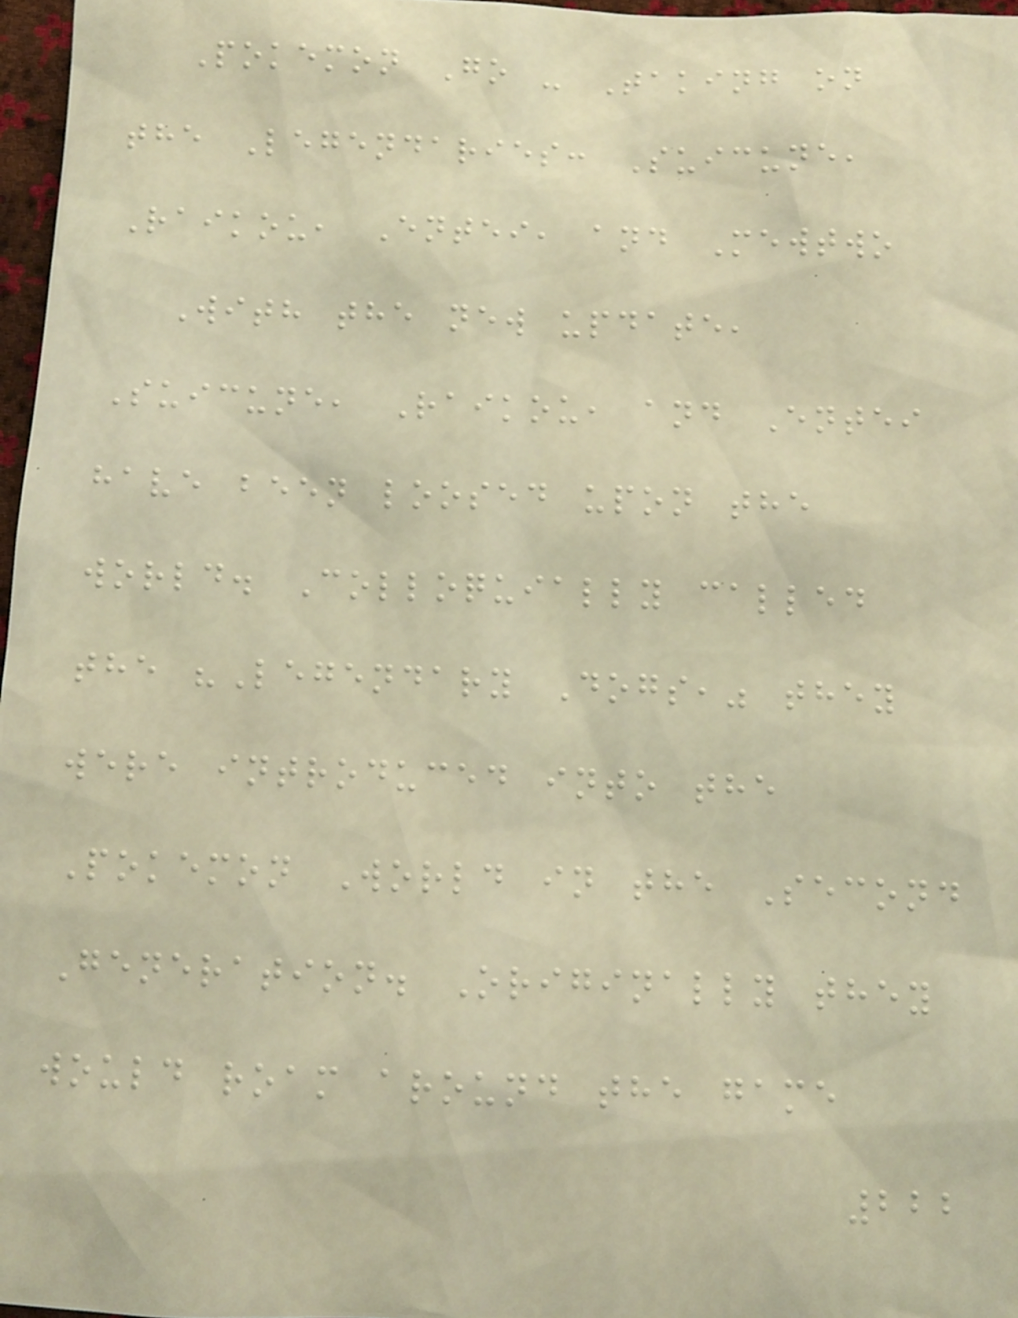Pokemon Go - Taking on
the Legendaries: Suicune,
Raikou, Entei, and Mewtwo
With the new update,
Suicune, Raikou, and Entei
have been loosed upon the
world. Colloquially called
the "Legendary Dogs," they
were introduced into the
Pokemon World in the Second
Generation. Originally they
would roam around the game
222
